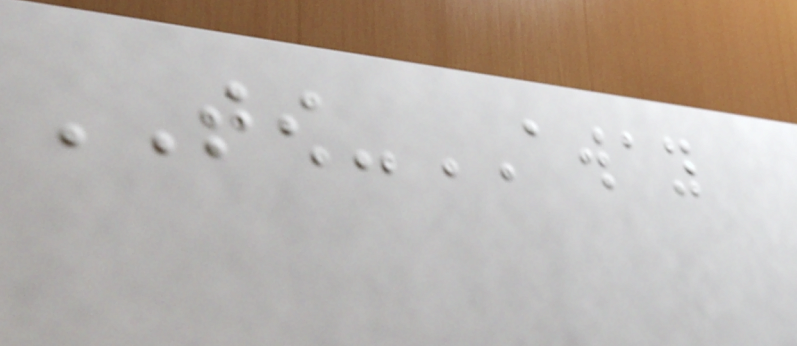TOW-AWAY
